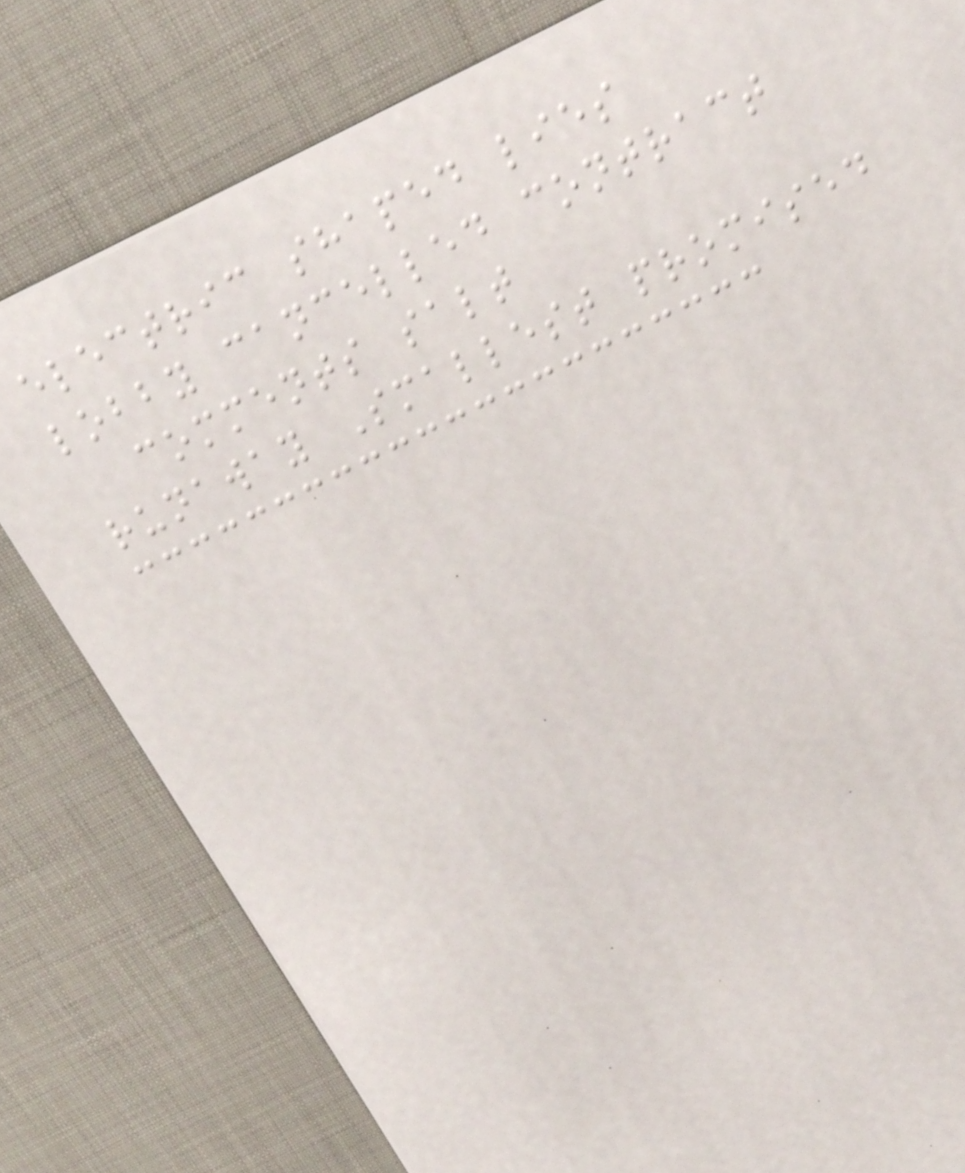electric shaped lies
lobby cancelled contract
comments salt
runaway Smallest promised
